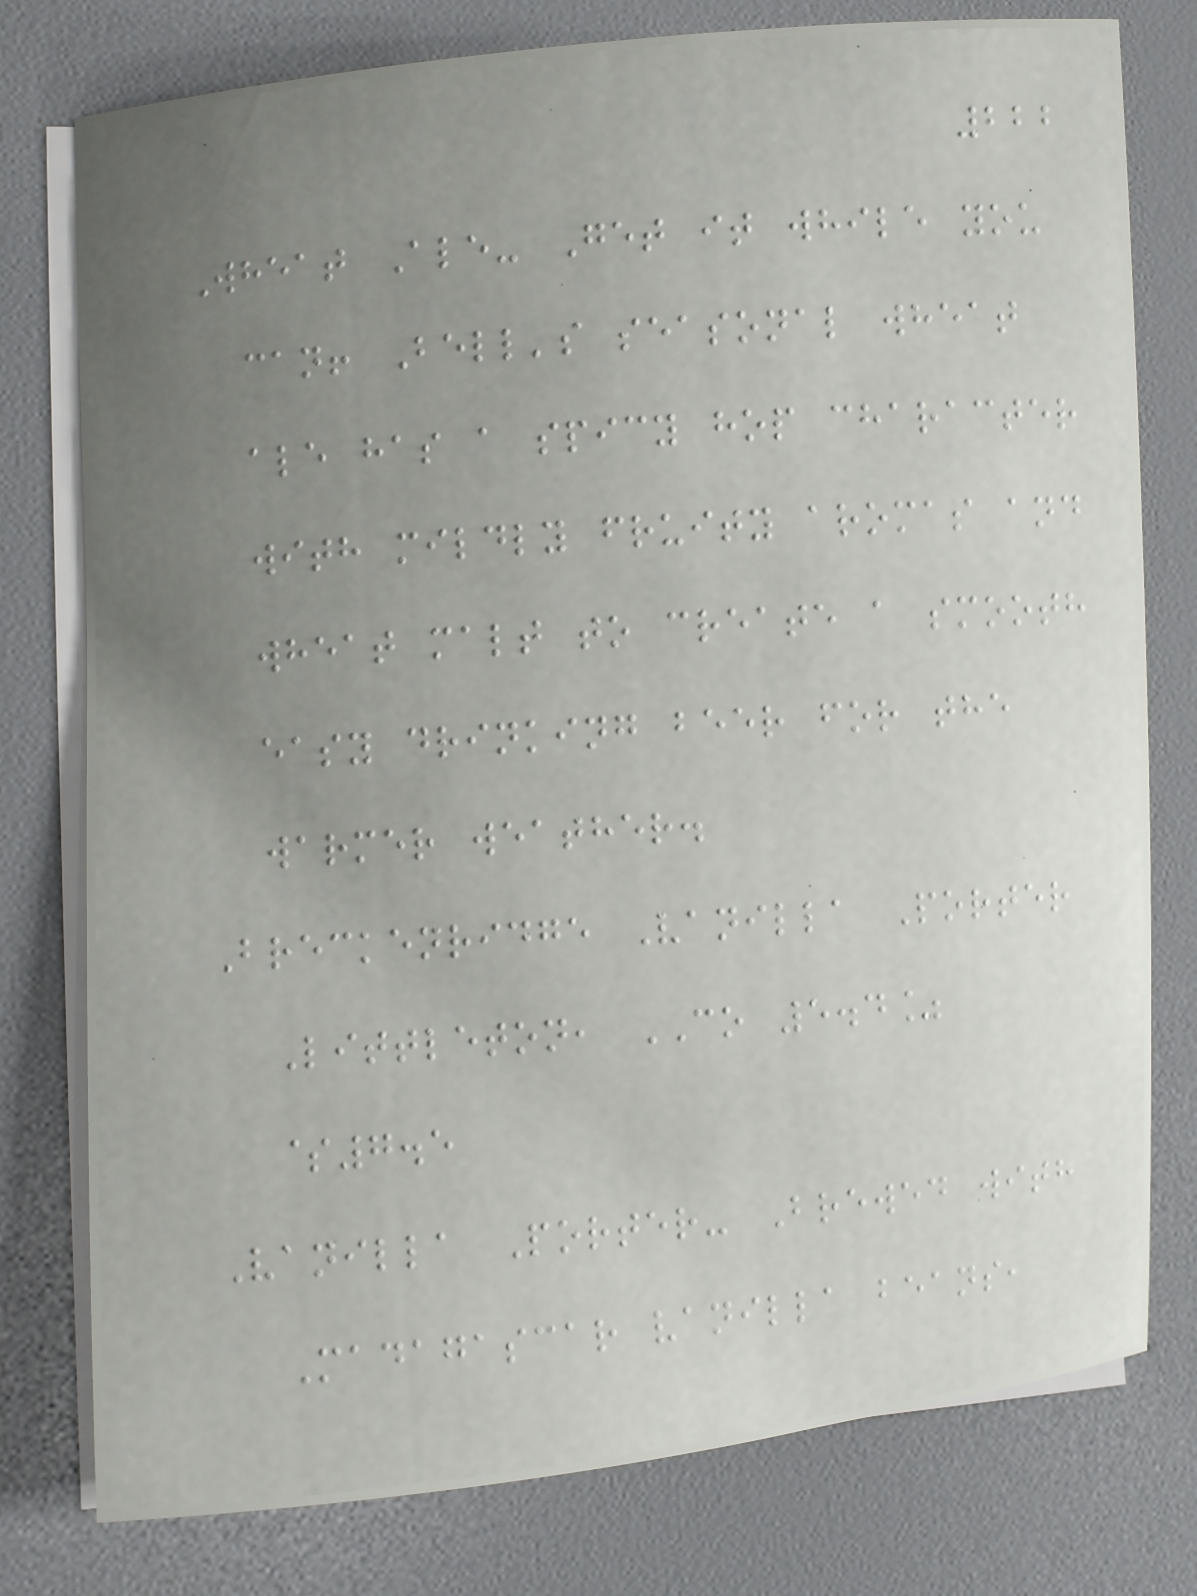222
Wheat Ale- Get it while you
can! Bell's seasonal wheat
ale has a spicy hop character
with mildly fruity aromas and
wheat malt to create a smooth
easy drinking beer for the
warmer weather.
Breckenridge Vanilla Porter
Littleton, CO 5.4%
$7.5
Vanilla Porter- Brewed with
Madagascar vanilla beans,
